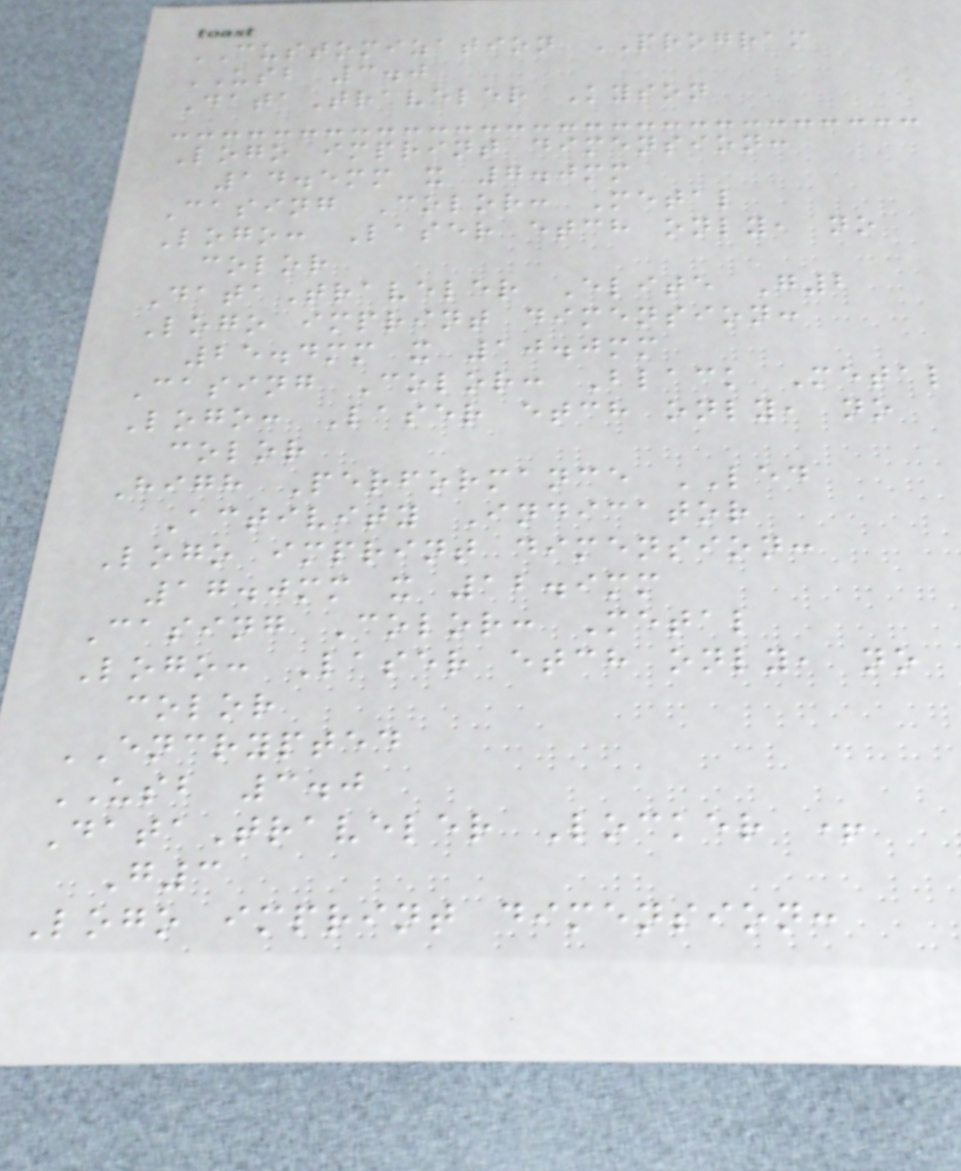CUSTOMIZATION PROGRAM
USB 3.0
DataTraveler Kyson
Logo imprint dimension:
14.5mm x 7.0mm
Casing Color: Metal
Logo: Laser etch only, no
color
DataTraveler Elite G2
Logo imprint dimension:
25.4mm x 10.0mm
Casing Color: Black Metal
Logo: Laser etch only, no
color
High Performance LED
Activity Indicator
Logo imprint dimension:
17.0mm x 12.9mm
Casing Color: Metal
Logo: Laser etch only, no
color
ENCRYPTED
USB 3.0
DataTraveler Locker +
G3
Logo imprint dimension:
